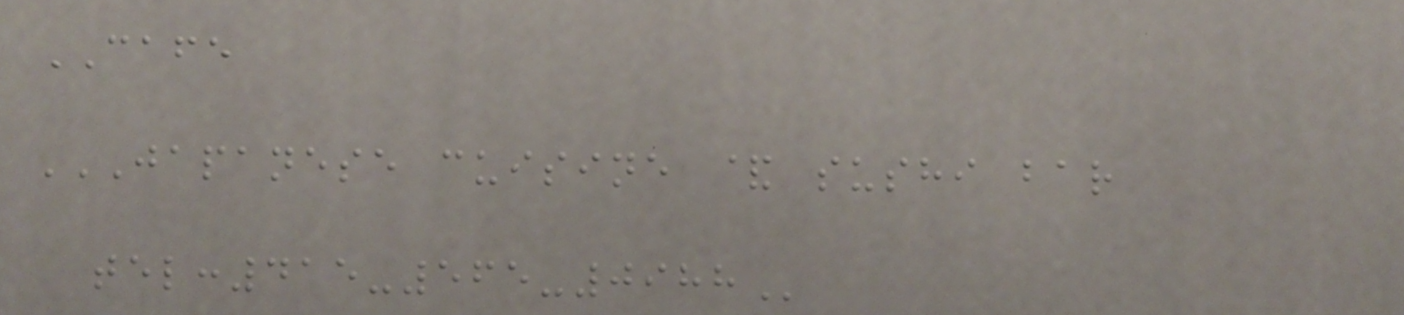CAFE
JAPANESE CUISINE & SUSHI BAR
TEL:415-565-0988
